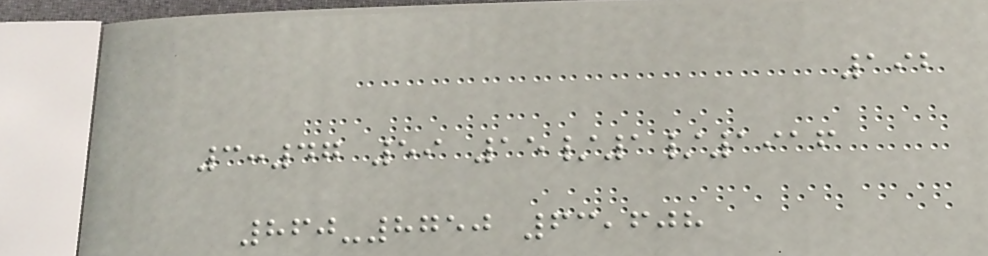192
3:47 59 15/1/1916
860-8750 63,608
